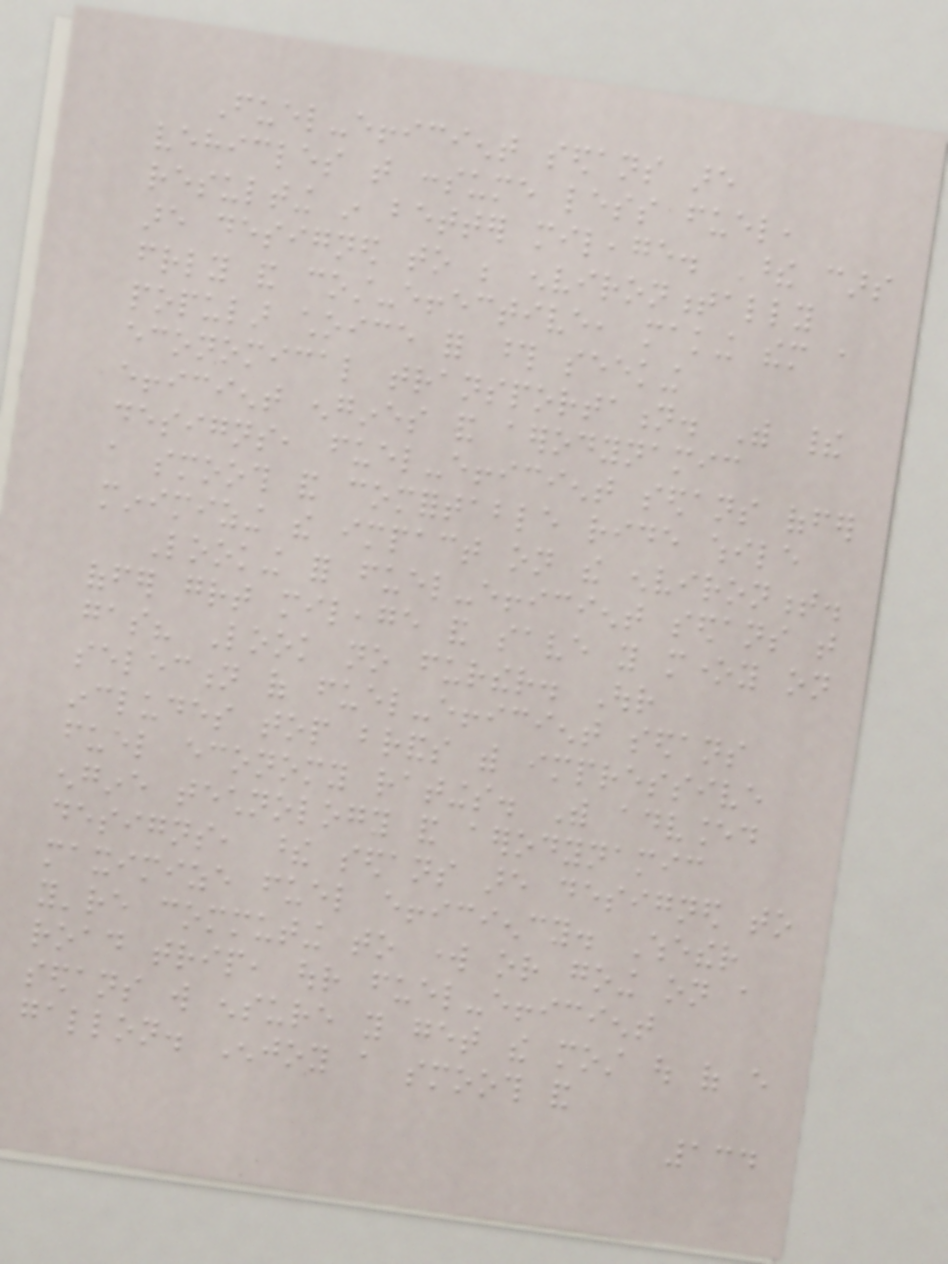Fuel-efficient sedans are
vehicles that consume less fuel,
resulting in better mileage. These cars
are designed to be environmentally
friendly and cost-effective, making them a
popular choice for those seeking
economical transportation. With their
efficient engines and aerodynamic
designs, fuel-efficient sedans offer
a smooth and comfortable ride while
minimizing the impact on the environment.
Looking for fuel-efficient sedans that
offer great mileage and save you money on
gas? Look no further. Our
selection of fuel-efficient sedans
includes top brands with impressive
fuel economy ratings. With advanced
engine technology and aerodynamic
designs, these sedans are designed to
maximize fuel efficiency. Whether
you're commuting to work or going on a
road trip, our fuel-efficient
sedans will ensure you get the most out of every
gallon. Enjoy a smooth and
134
